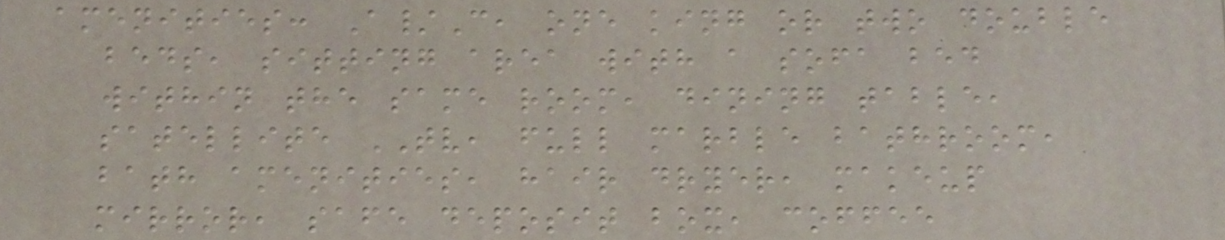amenities: A/C, one king or two double
beds, sitting area with a sofa bed
within the same room, dining table,
satellite TV, full marble bathroom,
bath amenities, hair dryer, makeup
mirror, safe deposit box, coffee
